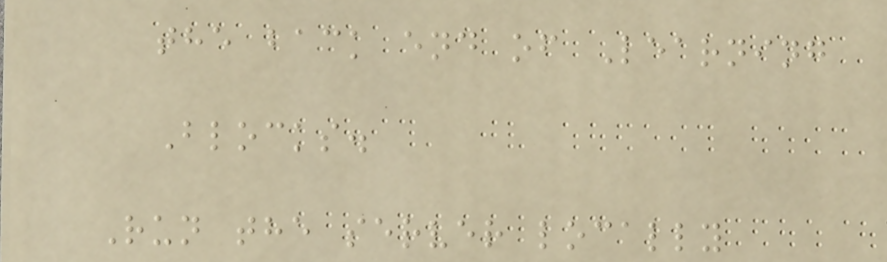the back end of Learning
Blocks.
Run the server locally
